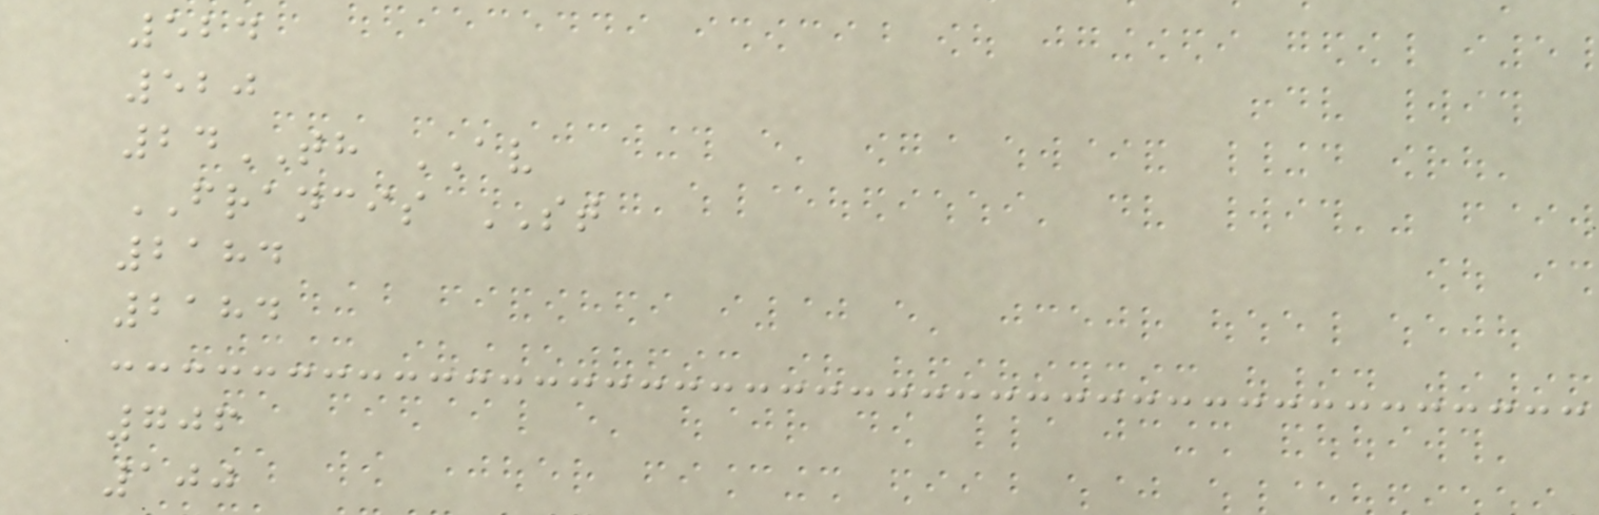524
520
24TH AV
FRANCIS ST
2184
2184
706
100
